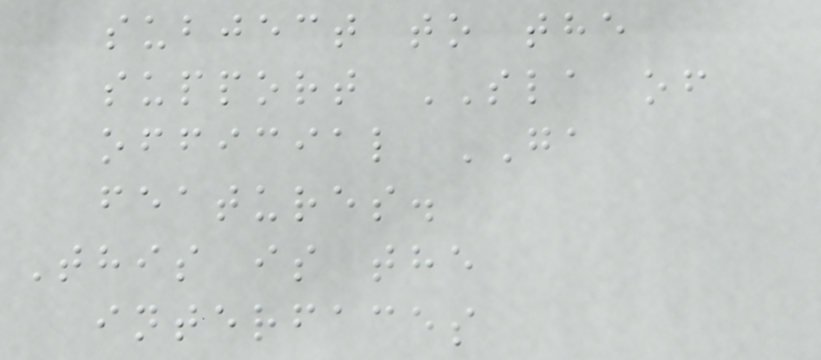subject to the
support SLA of
official GA
features.
This is the
interfaces
